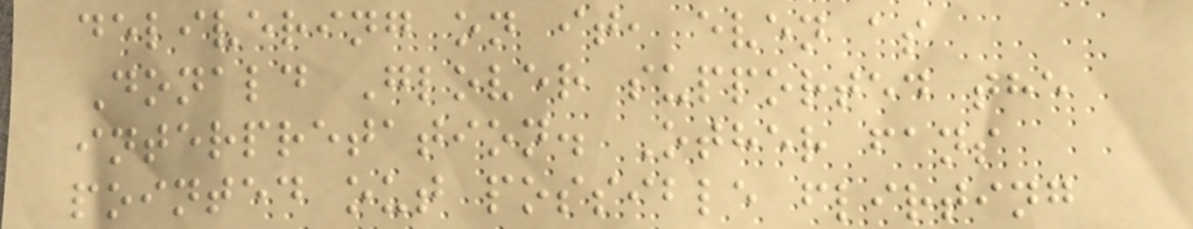delivering on it, even as
Donald Glover supported the
interpretation. Other fans
pointed out possible flirting
